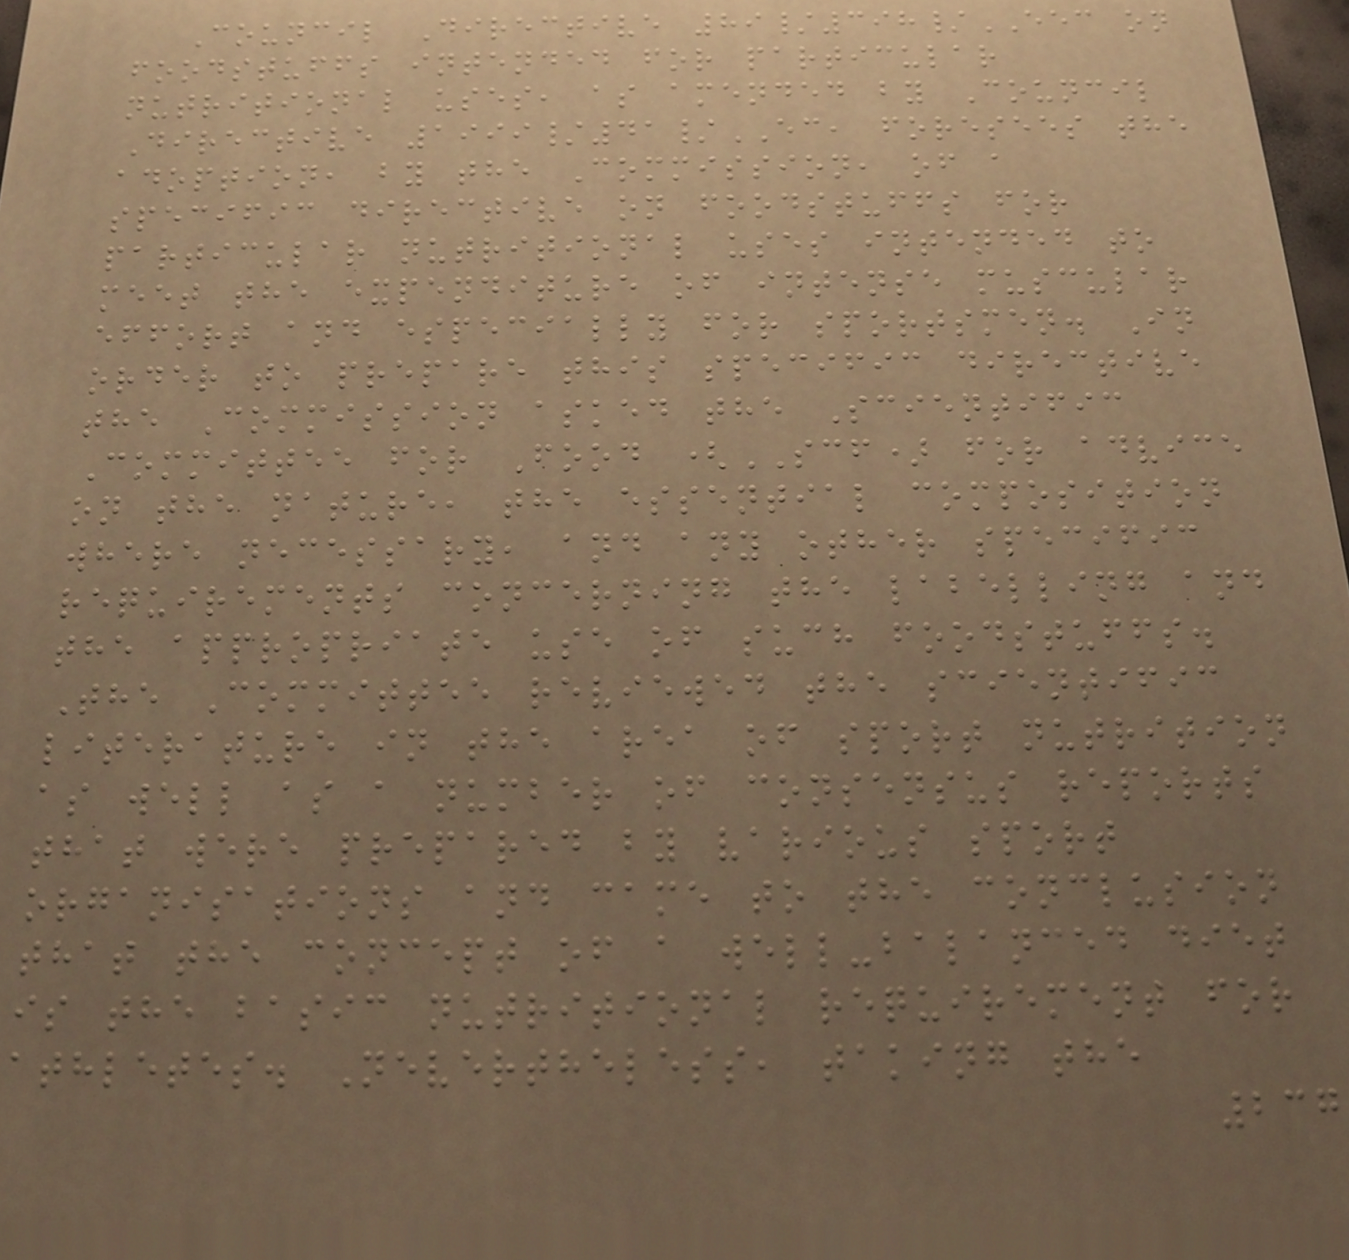Council Directive 89/398/EEC on
foodstuffs intended for particular
nutritional uses, as amended by Council
Directive 1999/41/EC, foresees the
adoption, by the Commission, of a
specific directive on foodstuffs for
particular nutritional uses intended to
meet the expenditure of intense muscular
effort and especially for sportsmen. In
order to prepare this specific directive
the Commission asked the Scientific
Committee for Food (SCF) for advice
on the nature, the essential composition
where necessary, and any other specific
requirements concerning the labelling and
the appropriate use of such foodstuffs.
The Committee reviewed the scientific
literature in the area of sport nutrition
as well as a number of consensus reports
that were prepared by various sport
organisations and came to the conclusion
that the concept of a well-balanced diet
is the basic nutritional requirement for
athletes. Nevertheless, taking the
237
